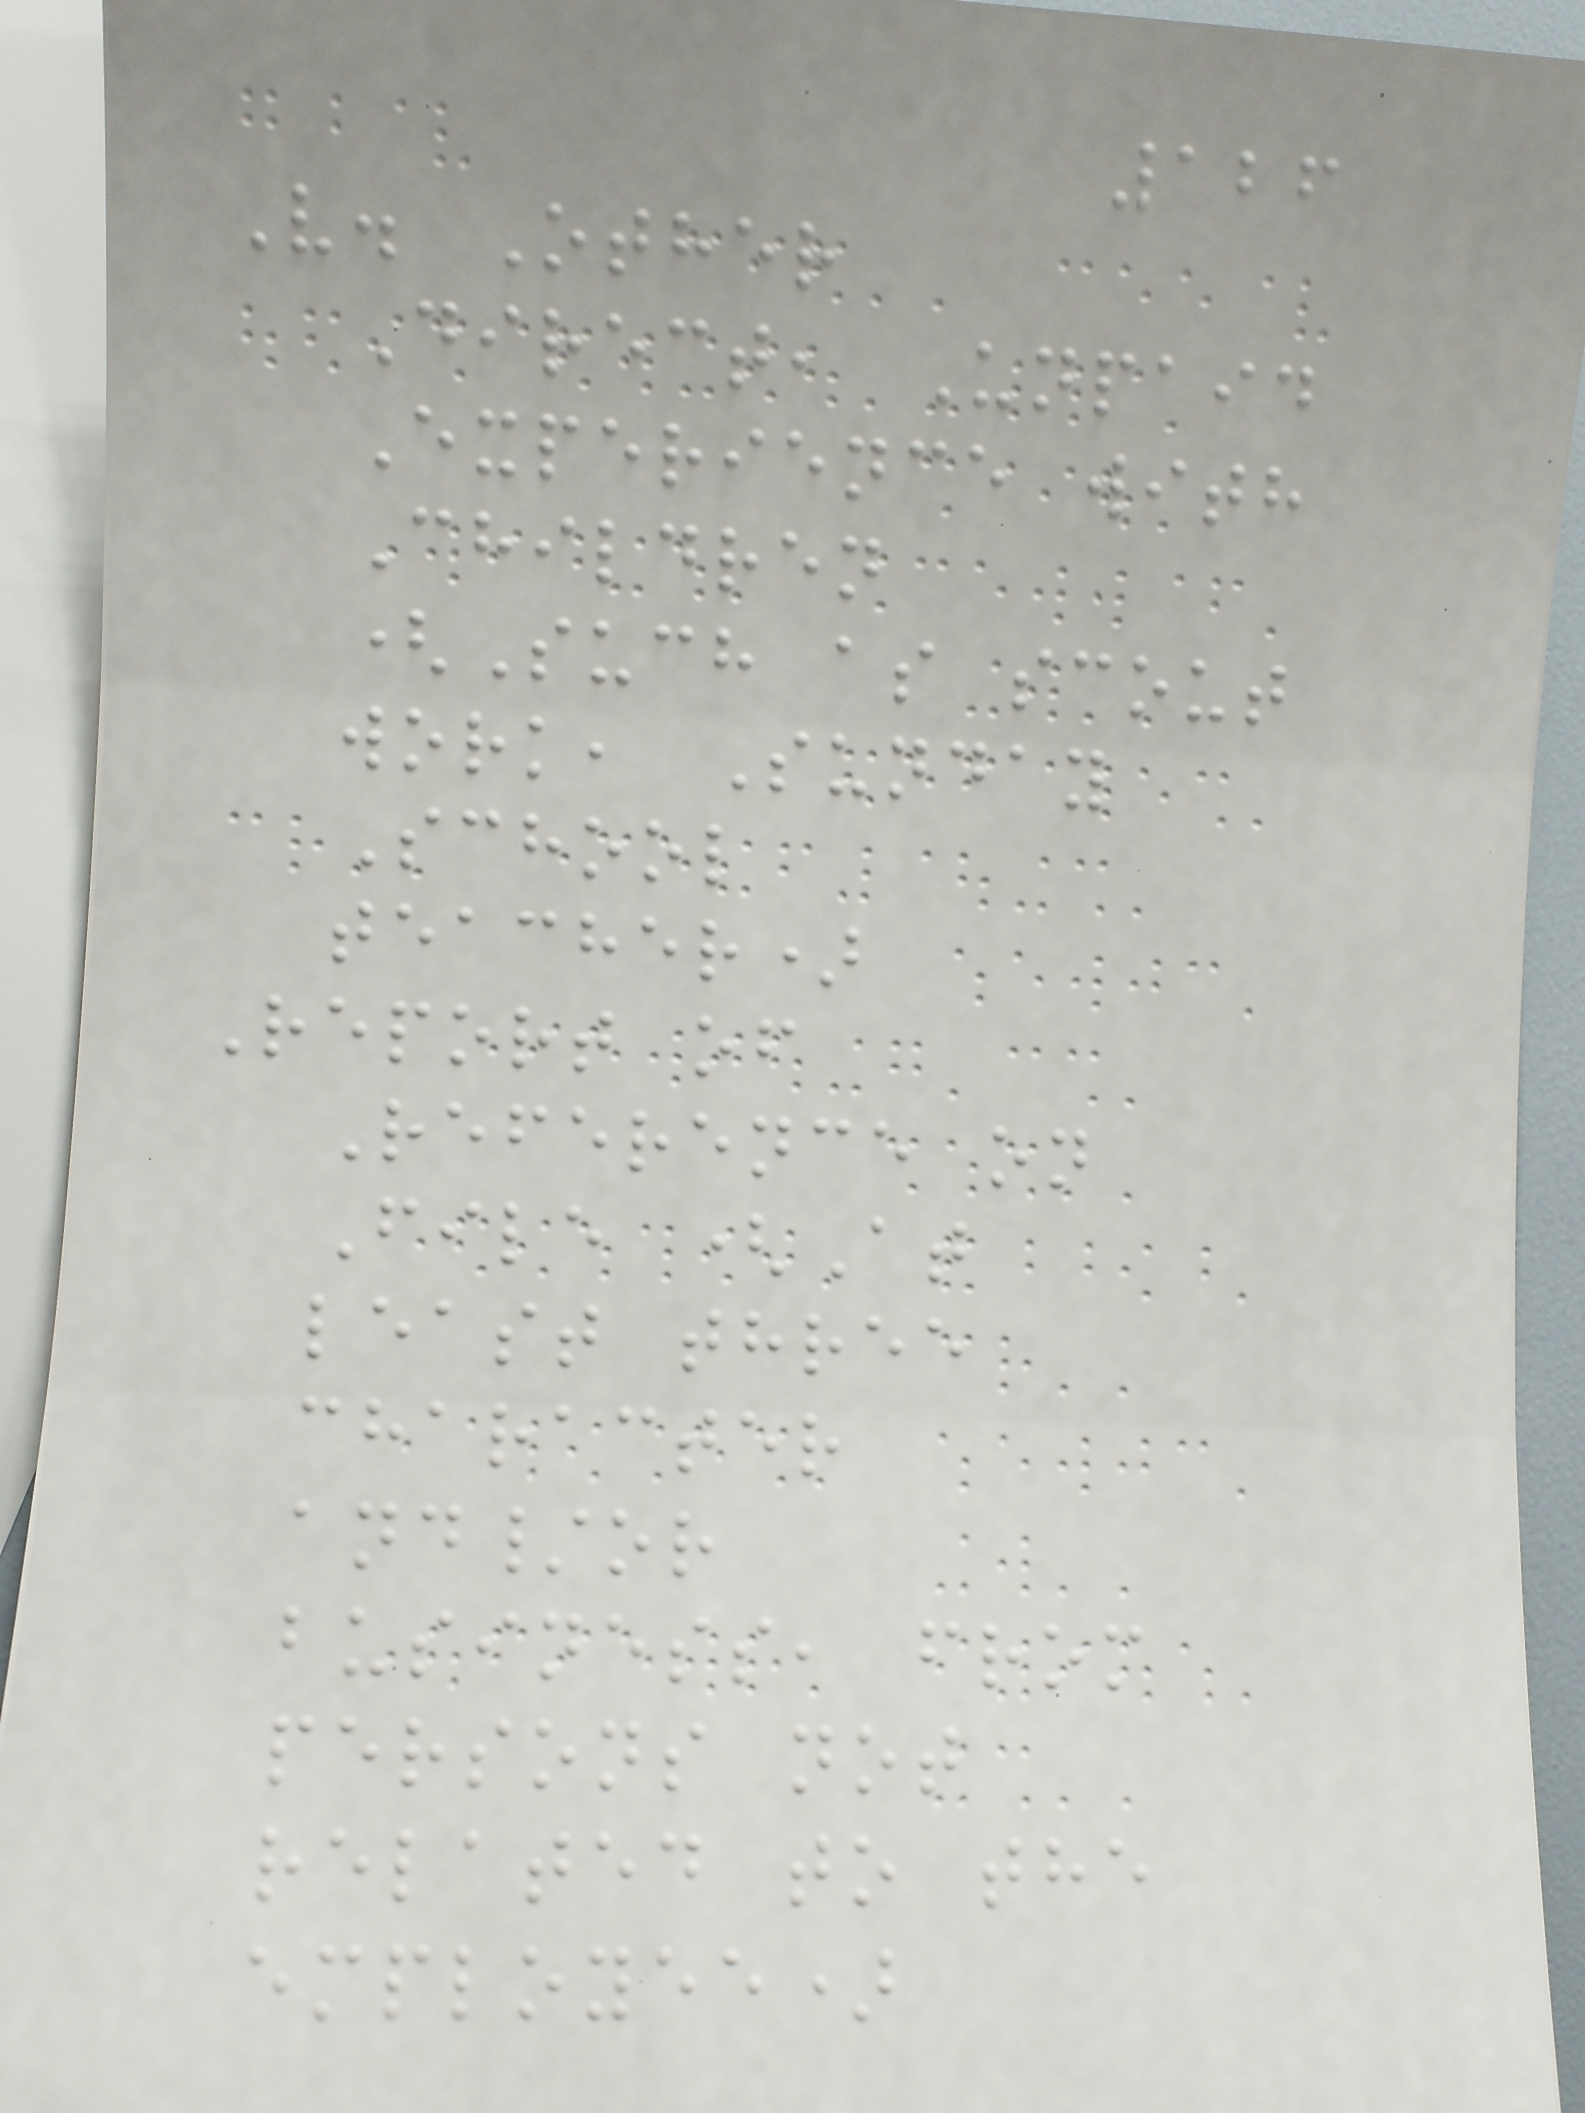126
V. Other
Direct, Unpaid
Experience with
Children
(Such as scout
work, Sunday
School
teacher)
Report of
Reference on
File (At
least three
character
and/or
business, from
persons not
related to the
employee)
